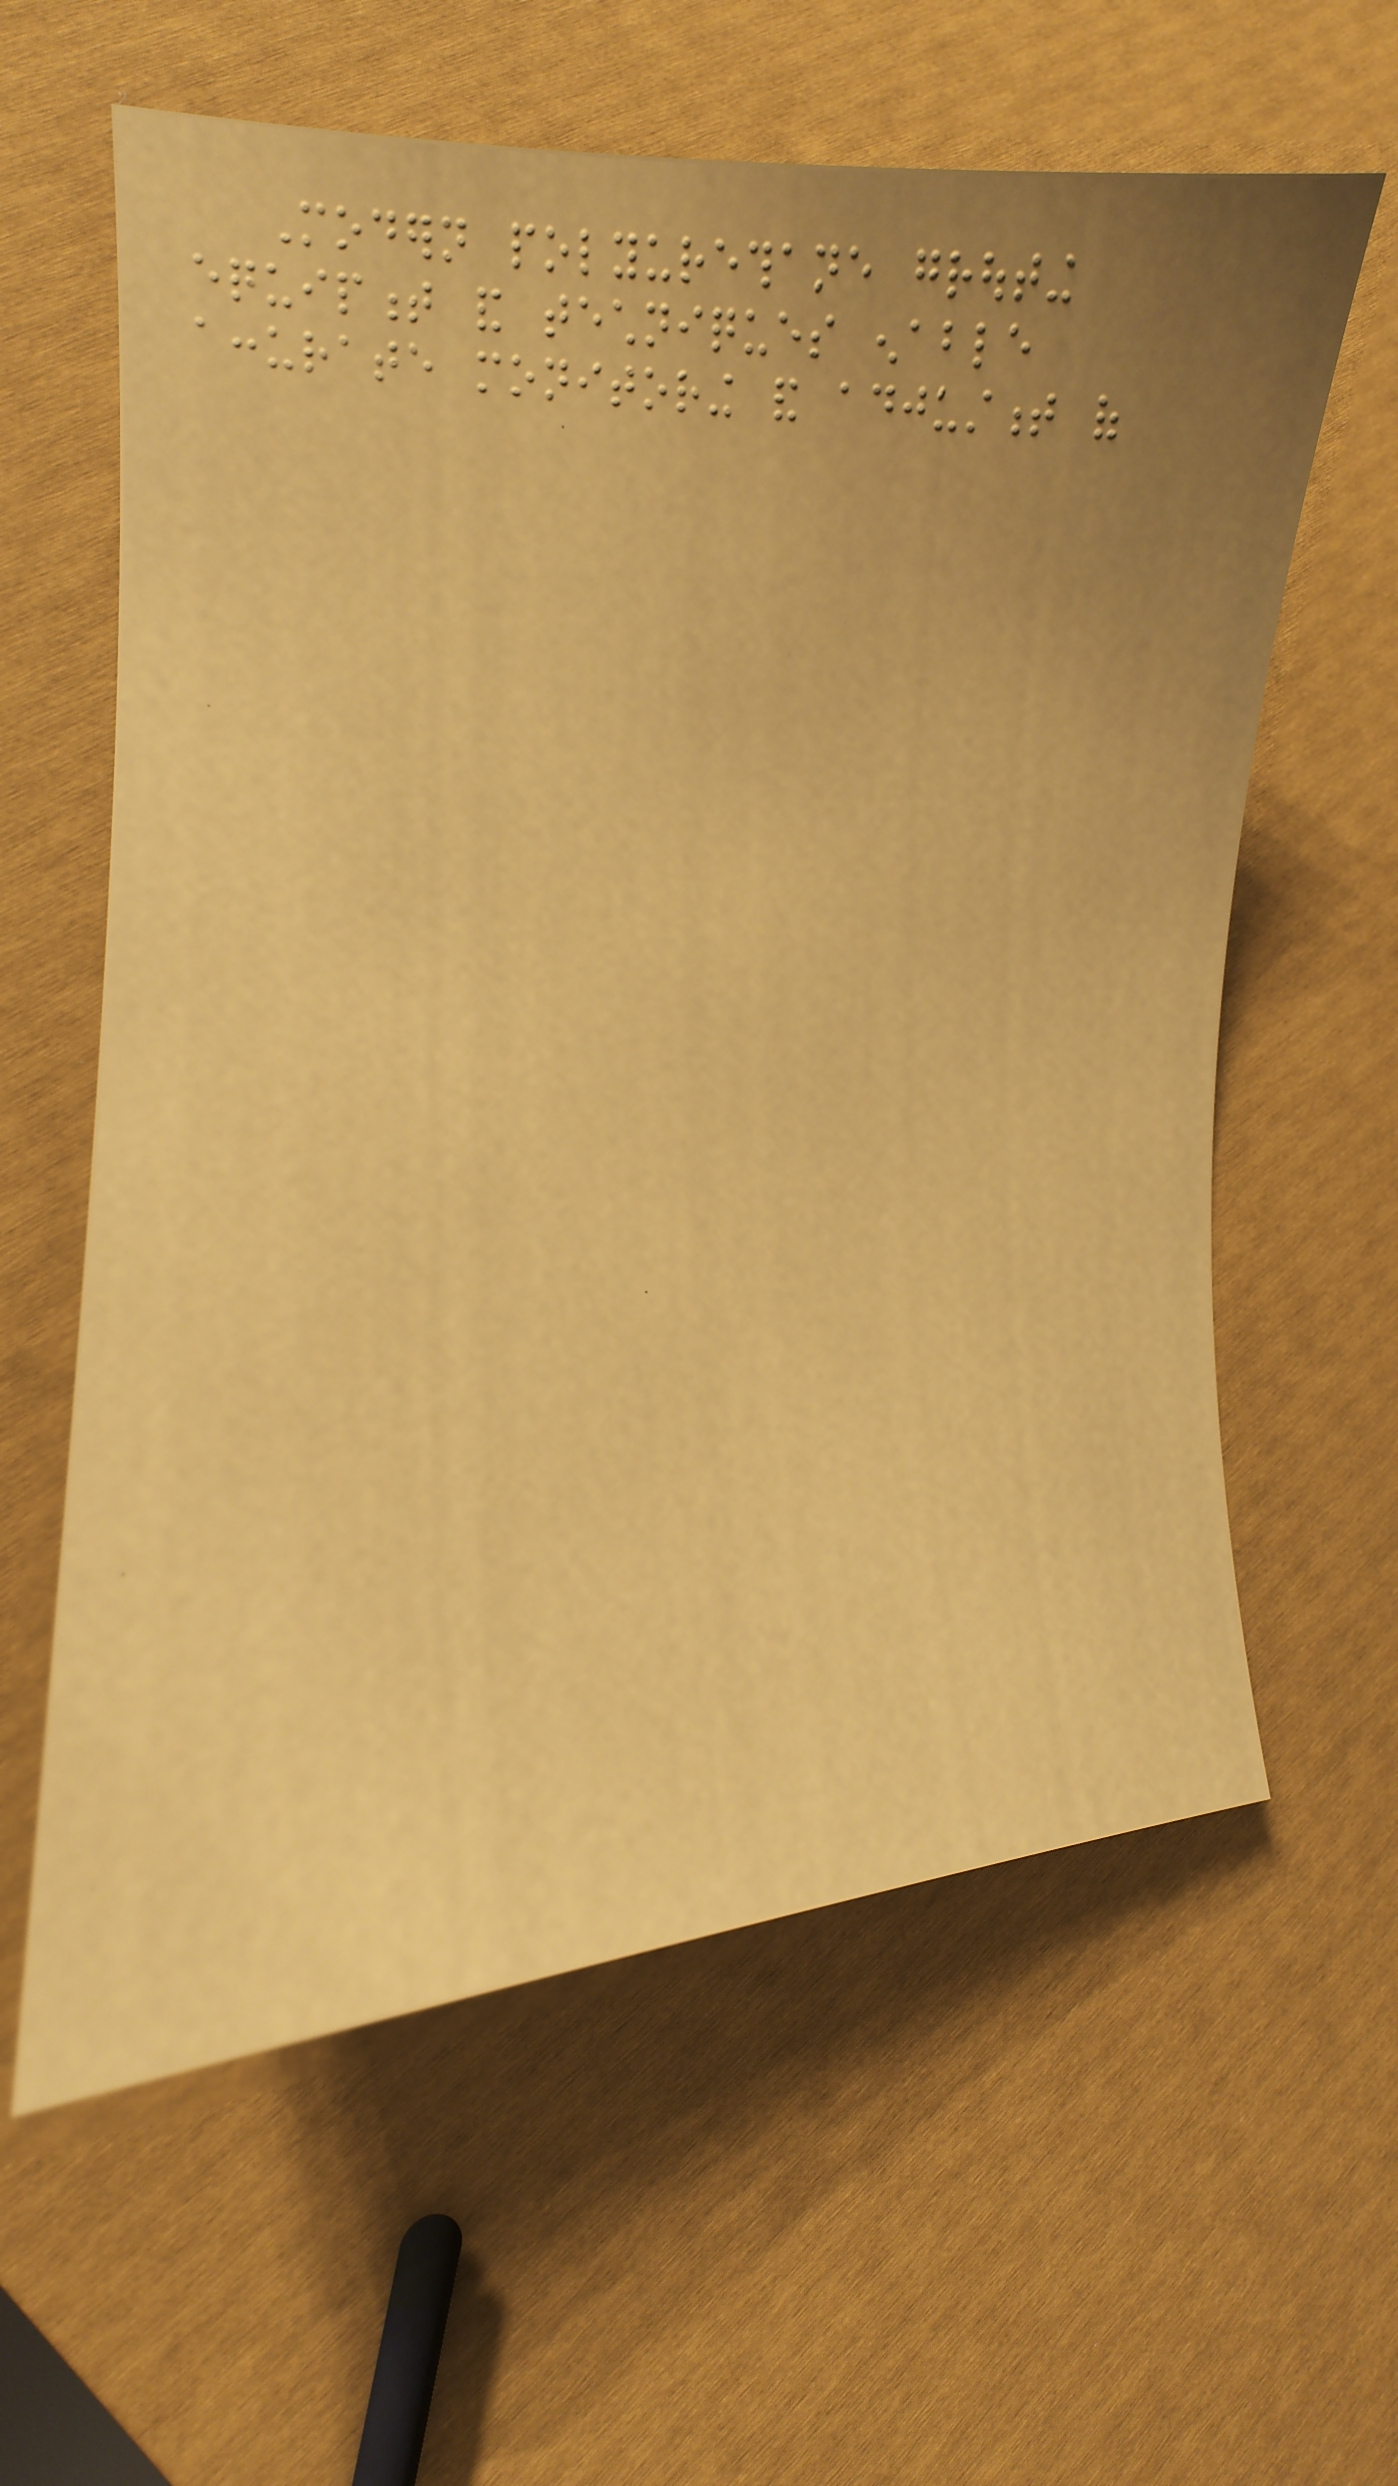Modern polyurethane grouting
equipment and techniques enable
accurate monitoring and adjustment of
